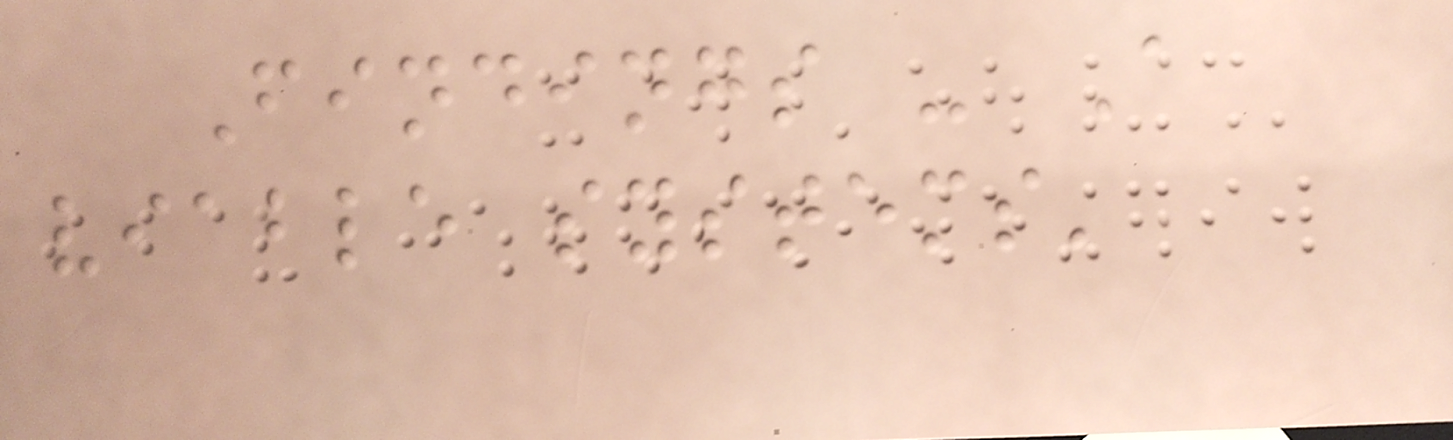Findings - A
viable systems'
